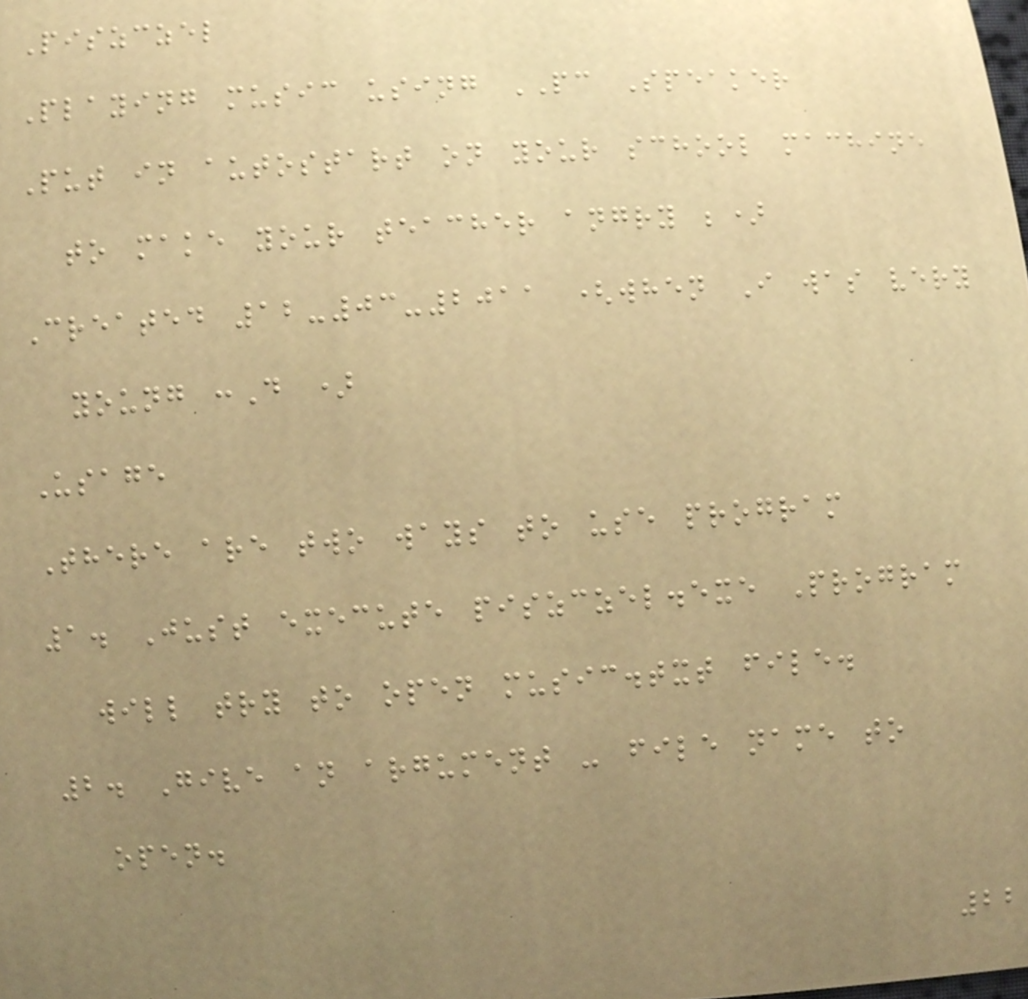Piszczel
Playing music using PC Speaker
Put in autostart on your school machine
to make your teacher angry ;)
Created 12-03-2011 (when I was very
young :D )
Usage
There are two ways to use program
1. Just execute piszczel.exe Program
will try to open music.txt file.
2. Give an argument - file name to
open.
22
